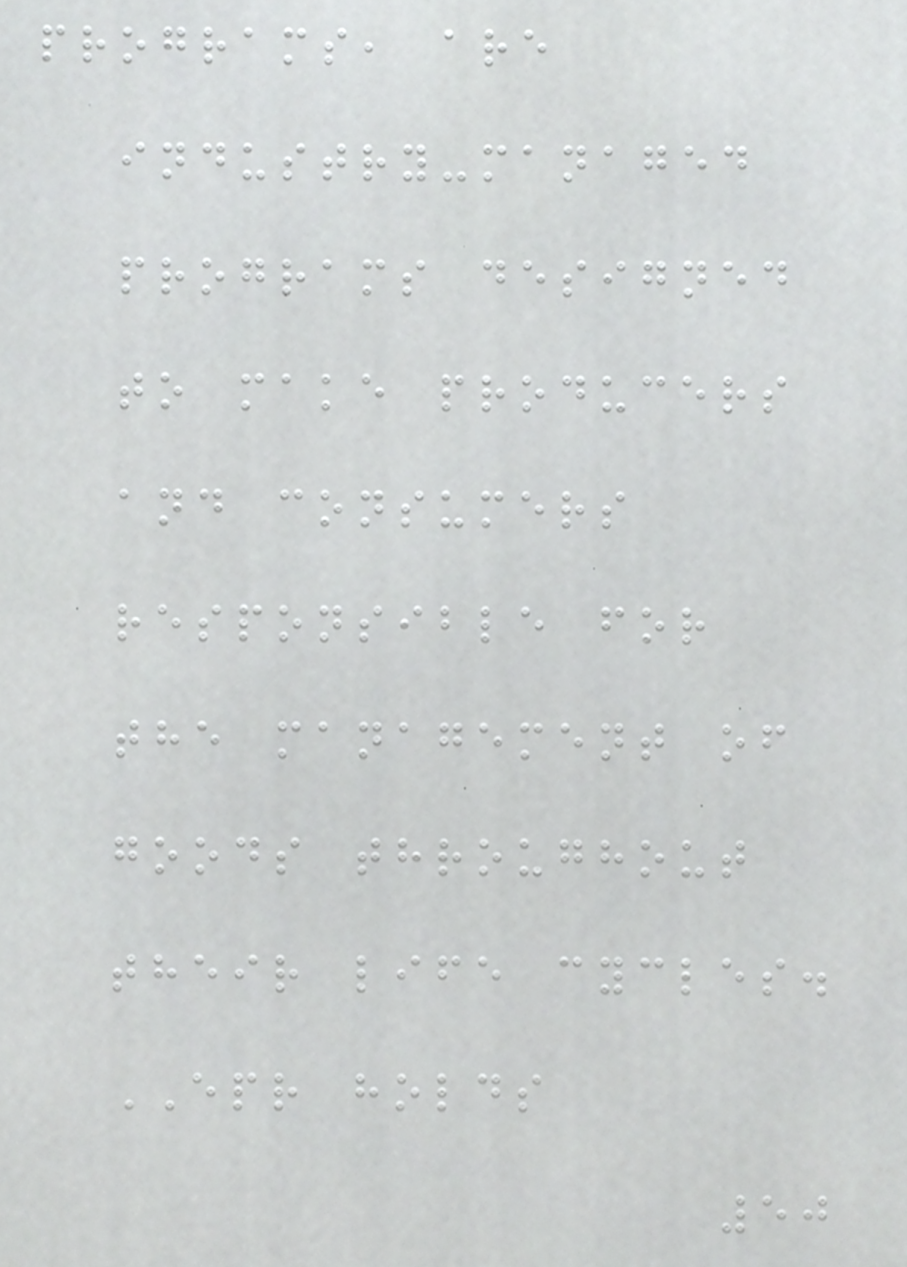programs, are
industry-managed
programs designed
to make producers
and consumers
responsible for
the management of
goods throughout
their life cycles.
EPR holds
50
